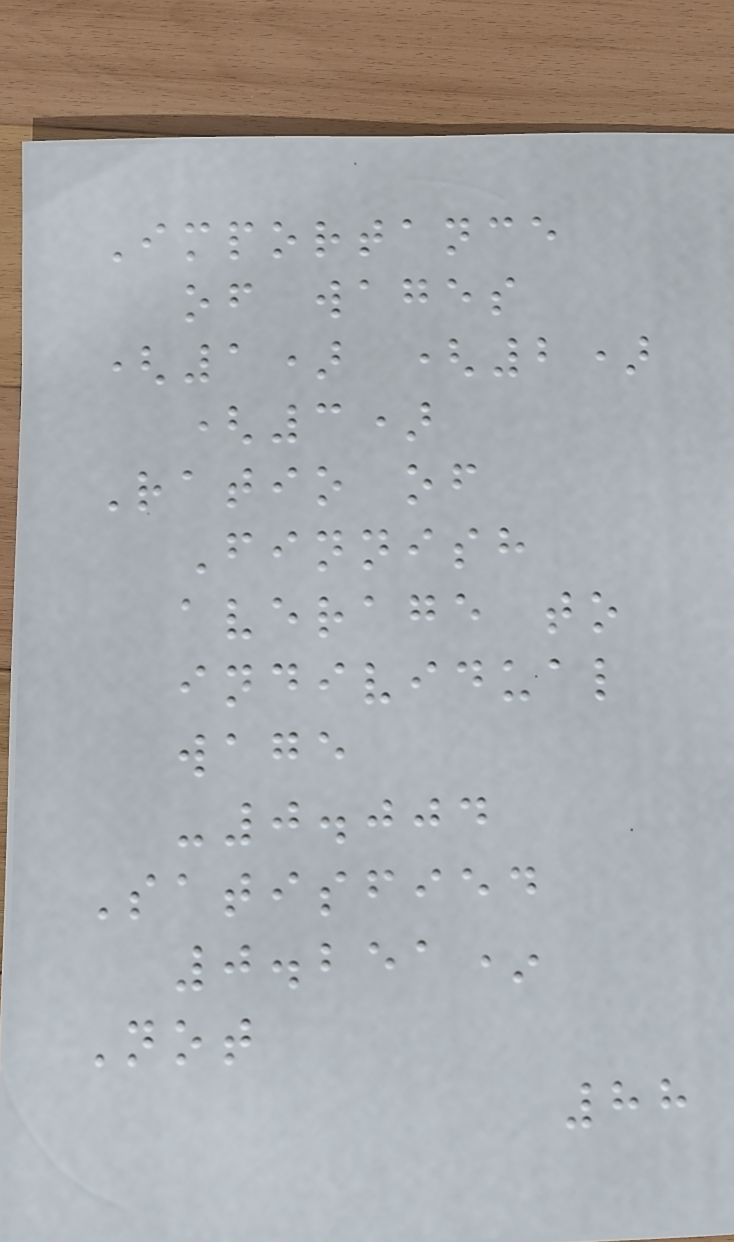Importance
of wages
(1) (2)
(3)
Ratio of
Finnish
average to
individual
wage
-0.004
Satisfied
0.251*
Not
88
